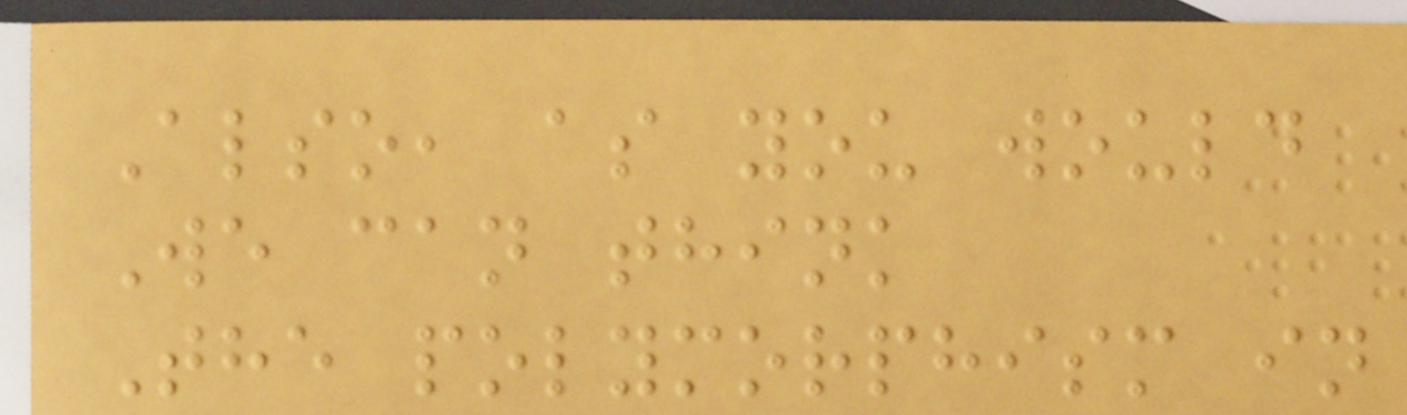Also, as you would
We can think
The polymorphism in
